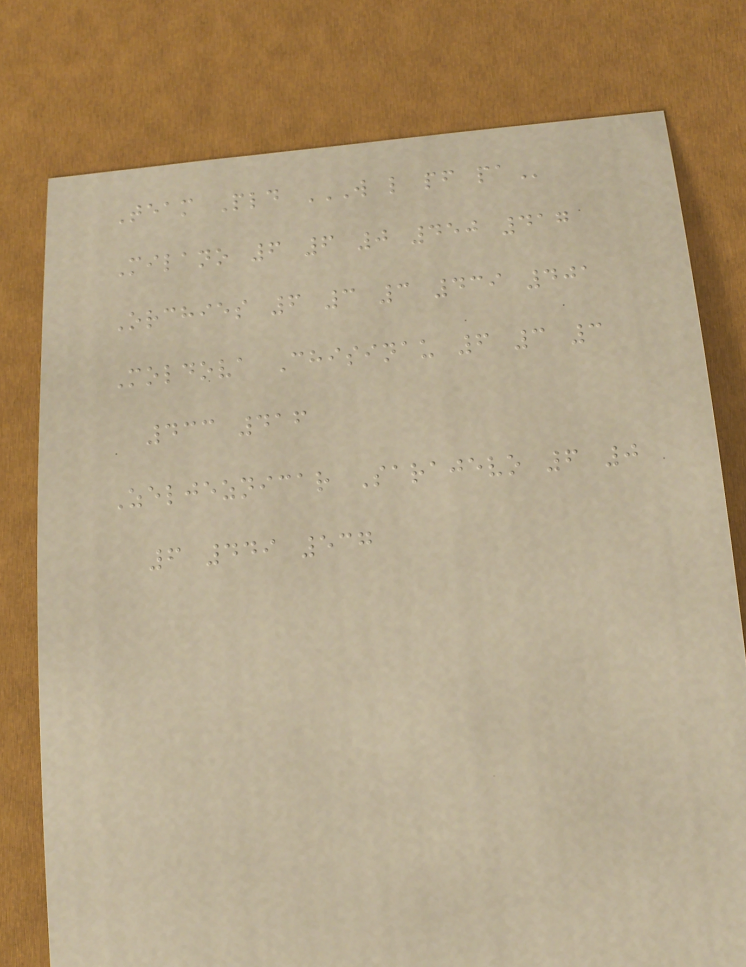Team Pld W L PF PA
Milano 6 6 0 450 417
Orchies 6 3 3 439 401
Moldova Chisinau 6 3 3
433 416
Zeljeznicar Sarajevo 6 0
6 449 537
